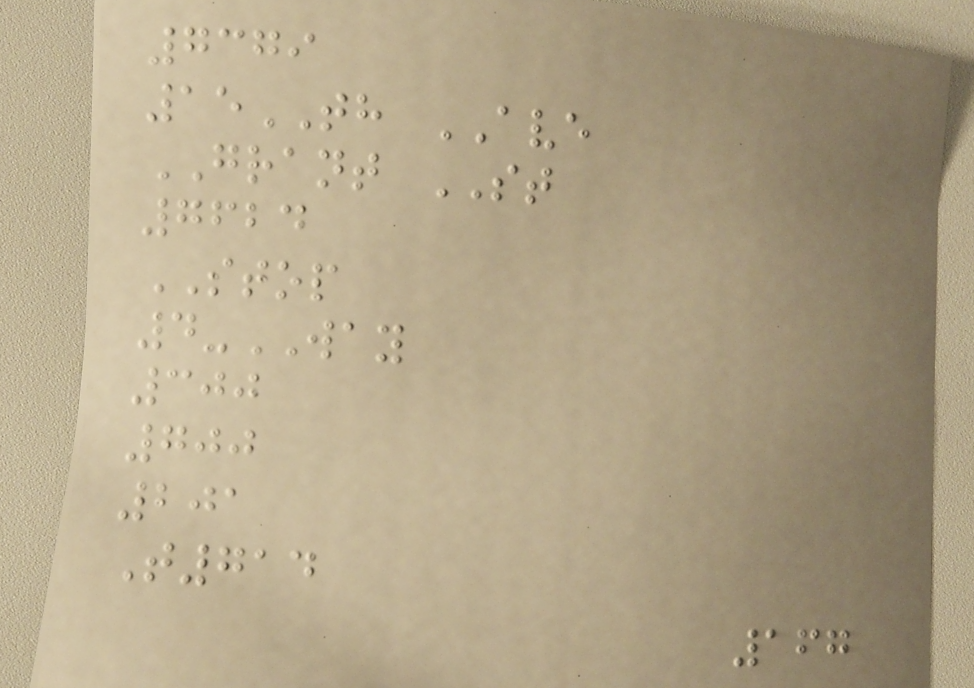7379
15TH AVE
GRANT ST
7624
STOP
4-WAY
300
700
201
T714
167
